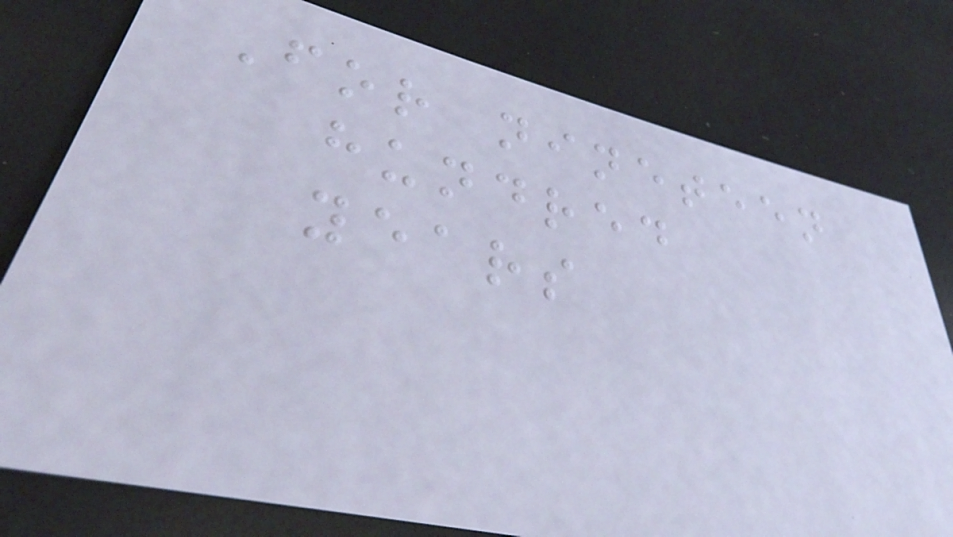For nineteen
hundred
years
